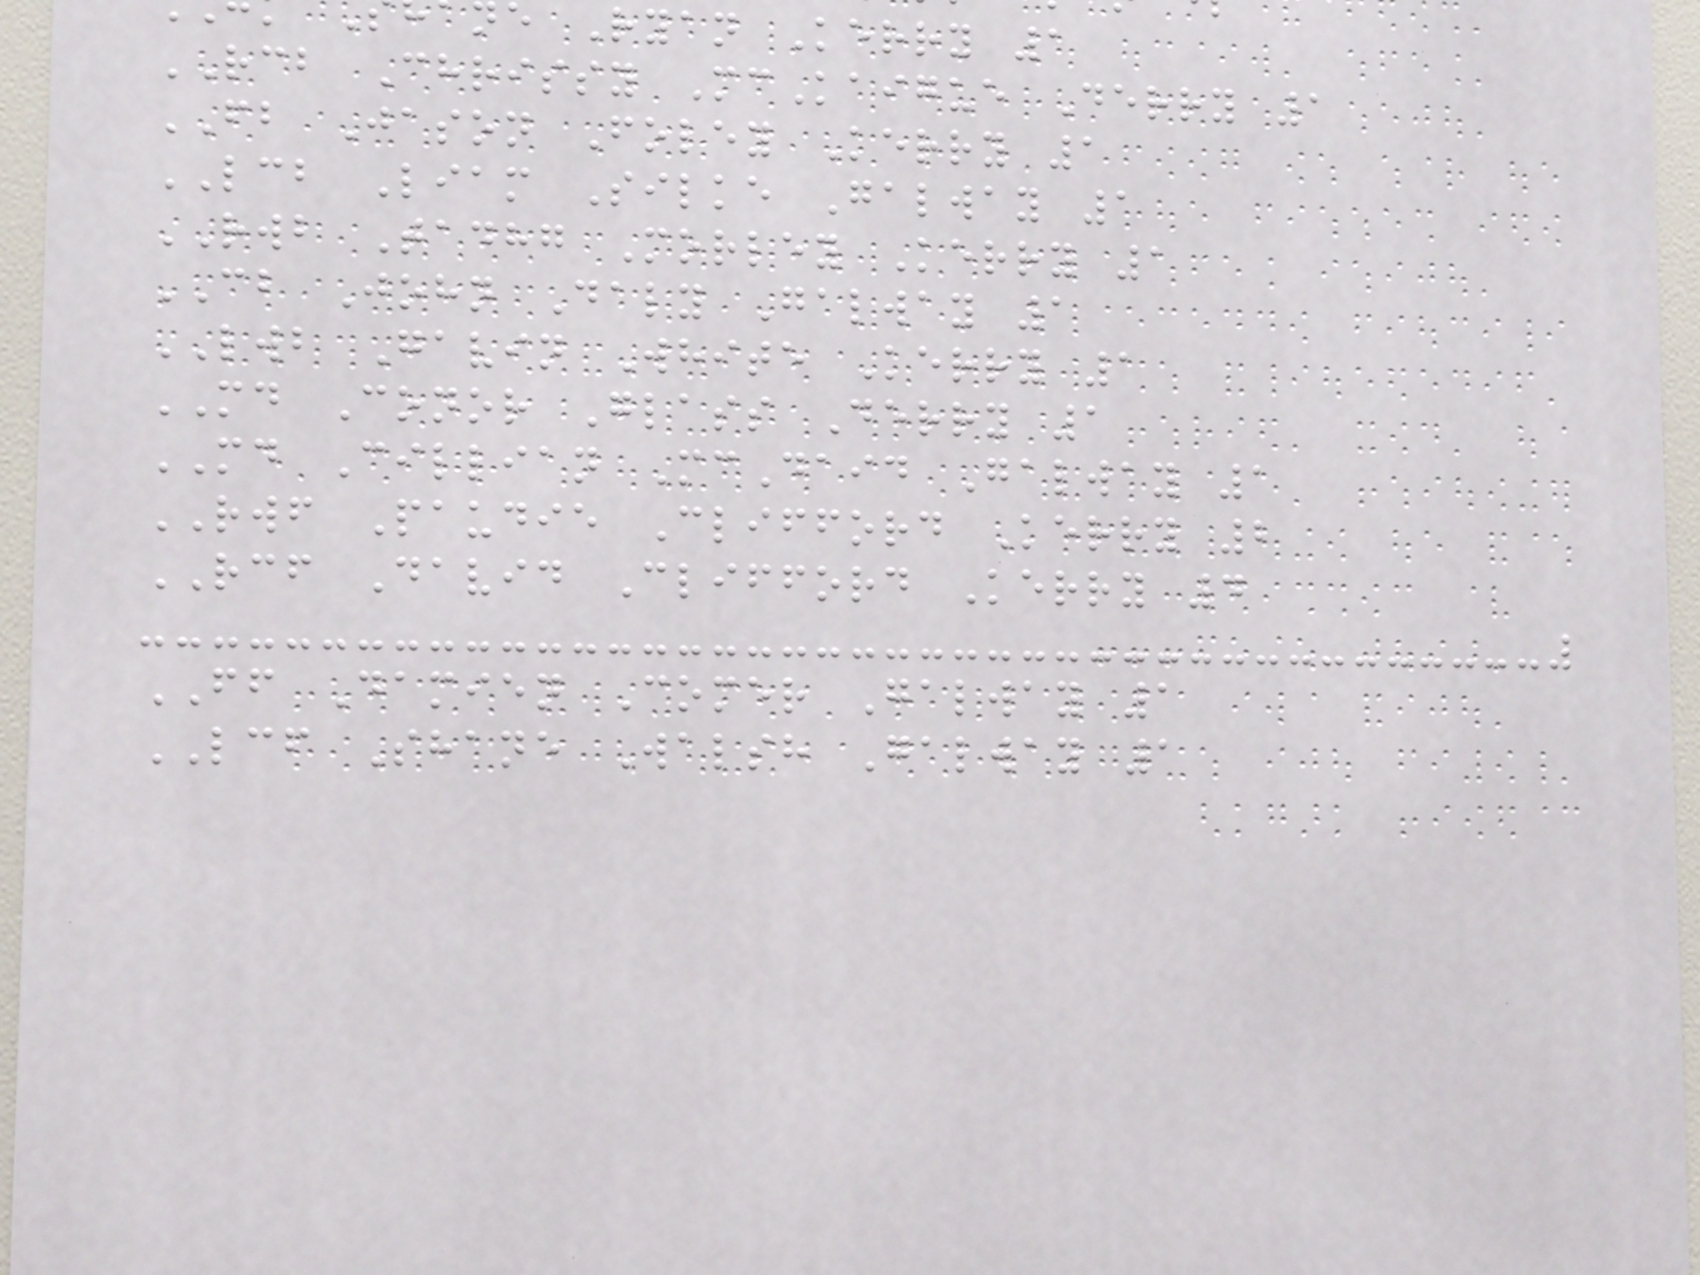e Ryan Kerry 1
RCB Chrissy McKaigue Derry 1
FB Jason Foley Kerry 1
LCB Liam Silke Galway 1
RWB Tadhg Morley Kerry 1
CB John Daly Galway 1
LWB Gavin White Kerry 1
MD Conor Glass Derry 1
MD Cillian McDaid Galway 1
RWF Paudie Clifford Kerry 2
RCF David Clifford Kerry 4
FF Damien Comer Galway 1
LCF Shane Walsh Galway 1
